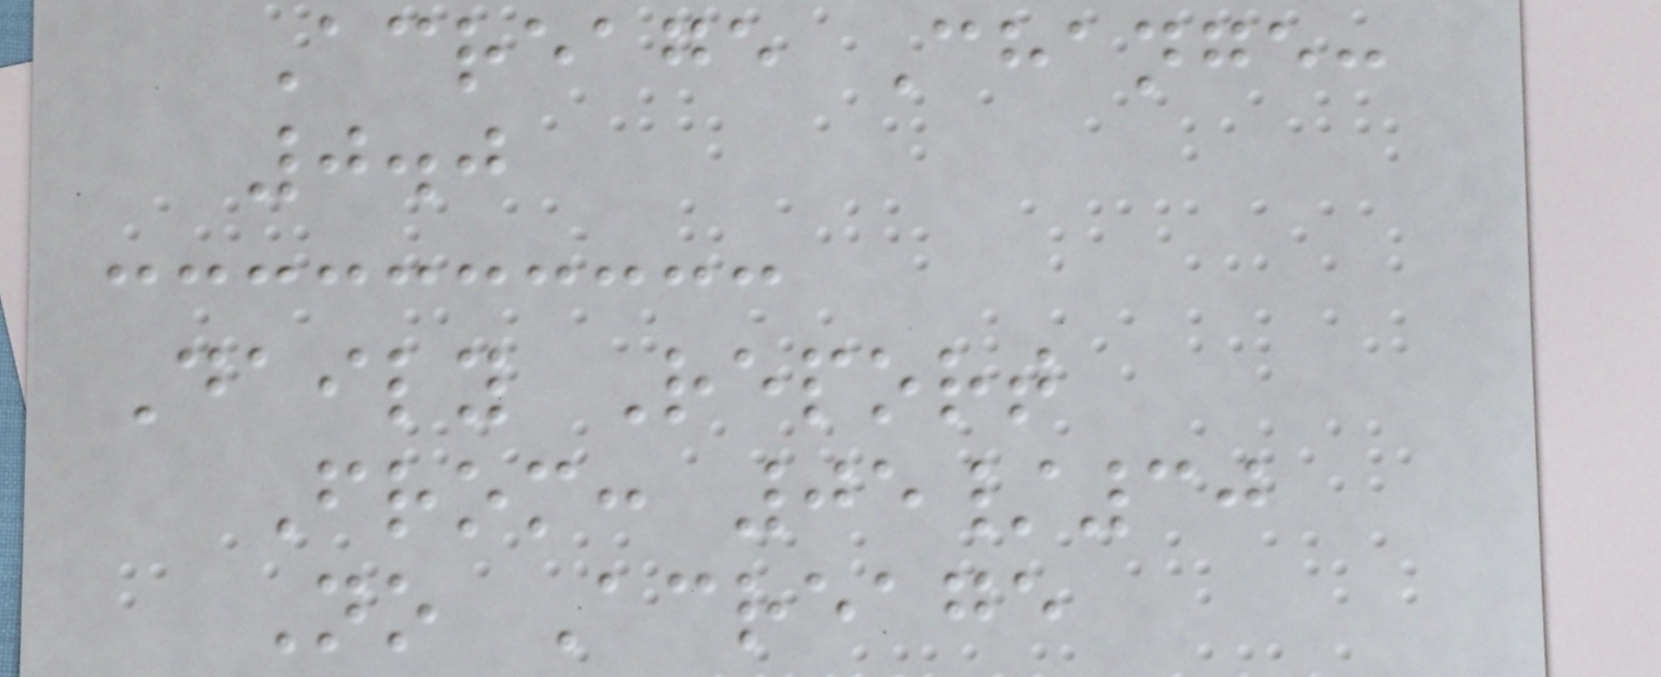Acreage Change:
0.0
Daily Report
From: 05/30
No Acreage
